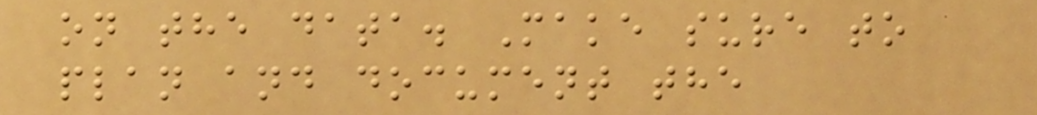on the data. Make sure to
plan and document the
